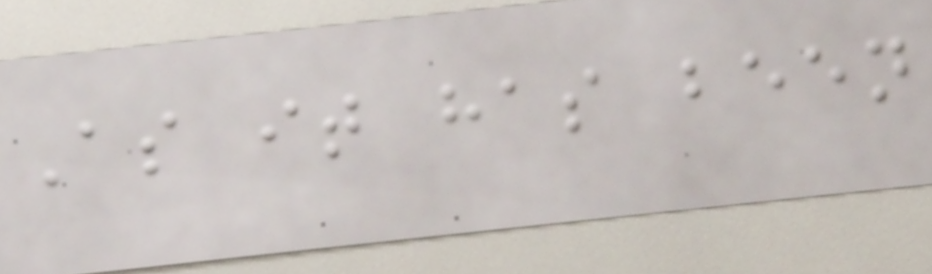As it has been
